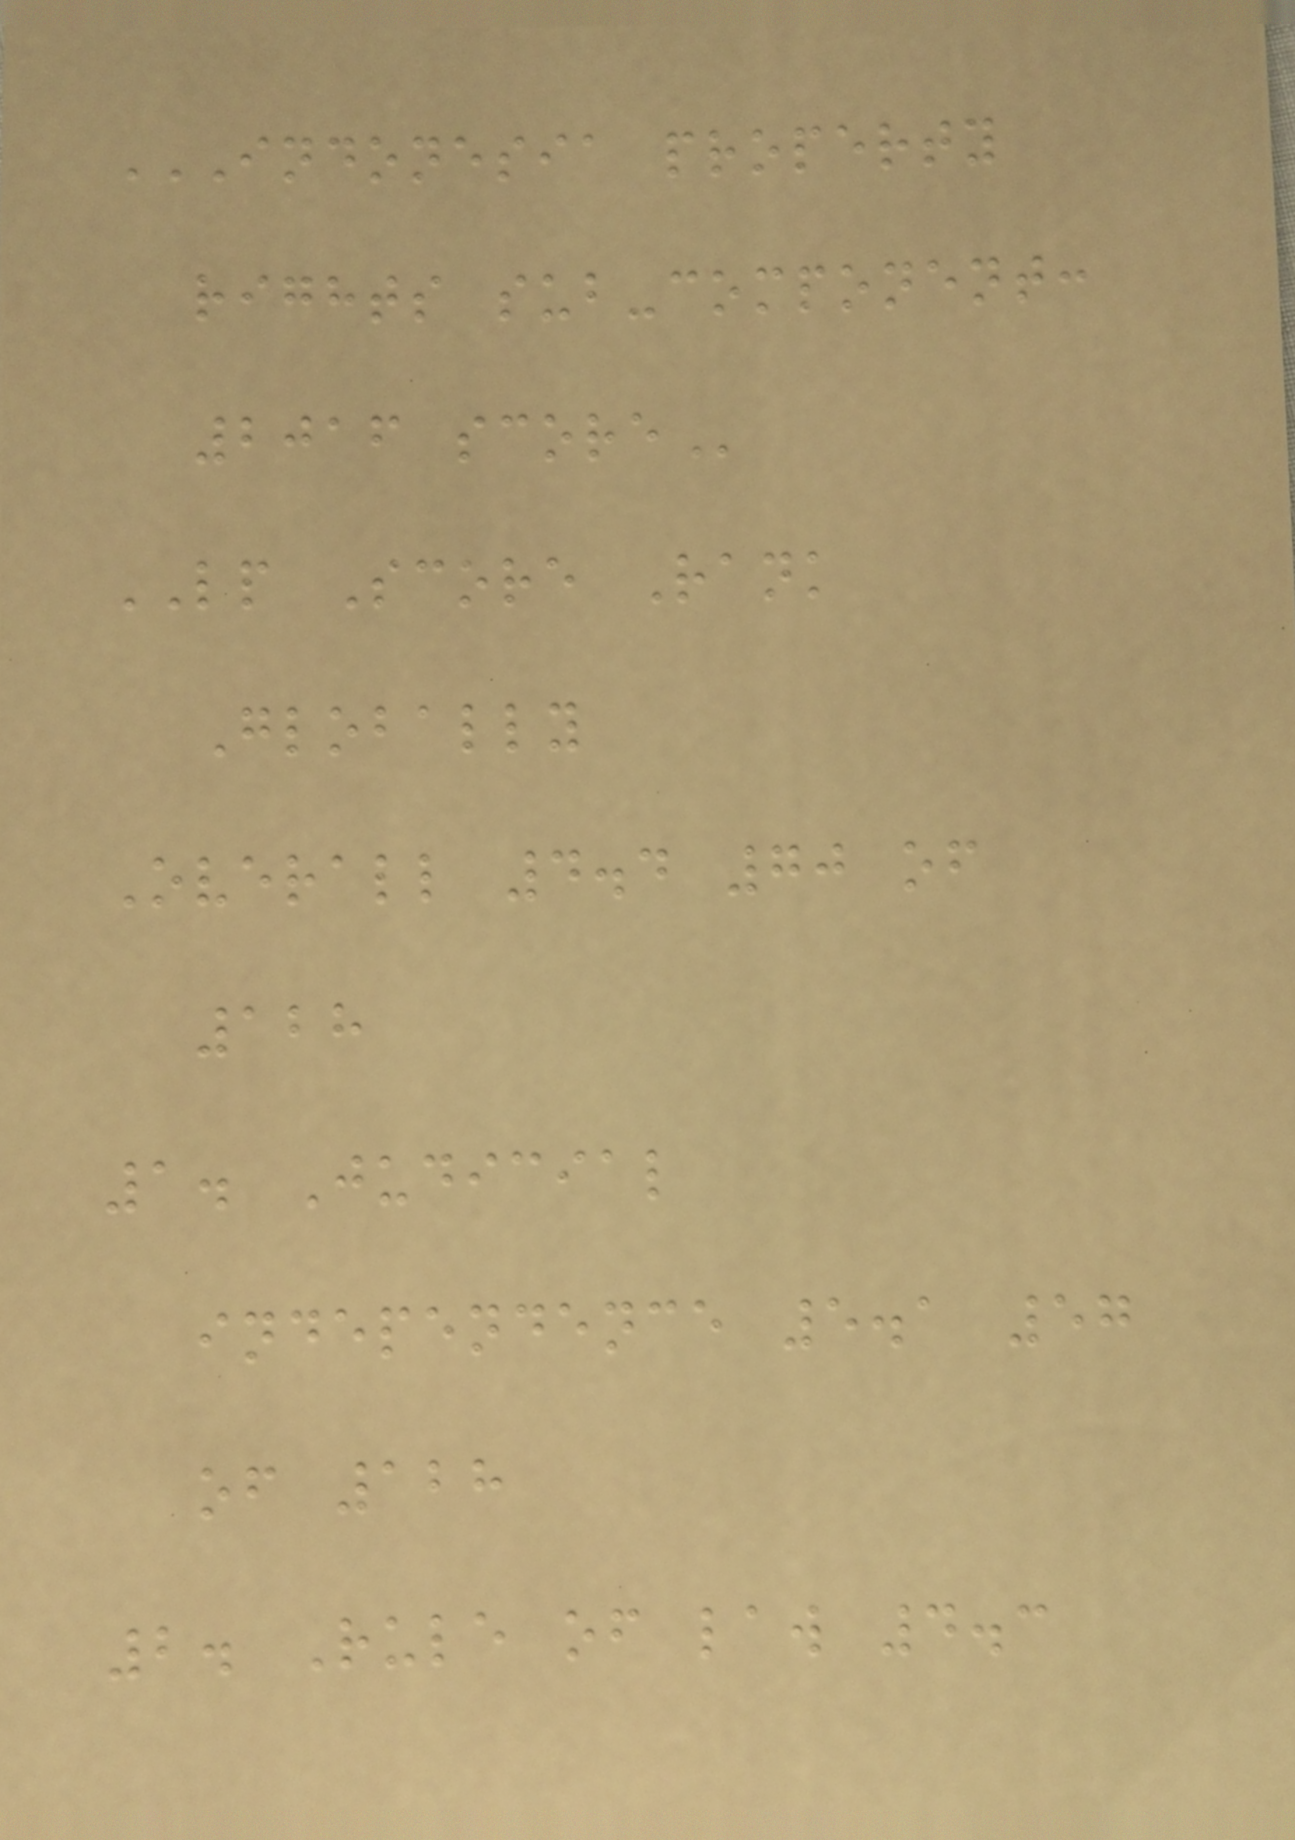INDONESIA PROPERTY
RIGHTS SUB-COMPONENT:
2016 SCORE
LP Score Rank
Globally
Overall 4.4 70 of
128
1. Judicial
independence 5.1 57
of 128
2. Rule of law 4.3
